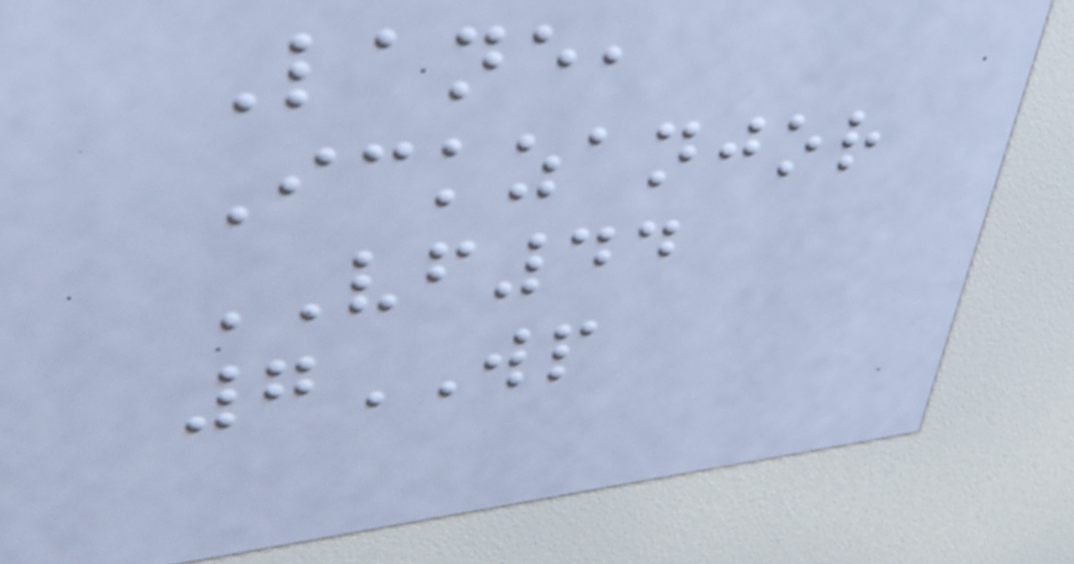Lane,
Ickzanjor
VF44
7WP
